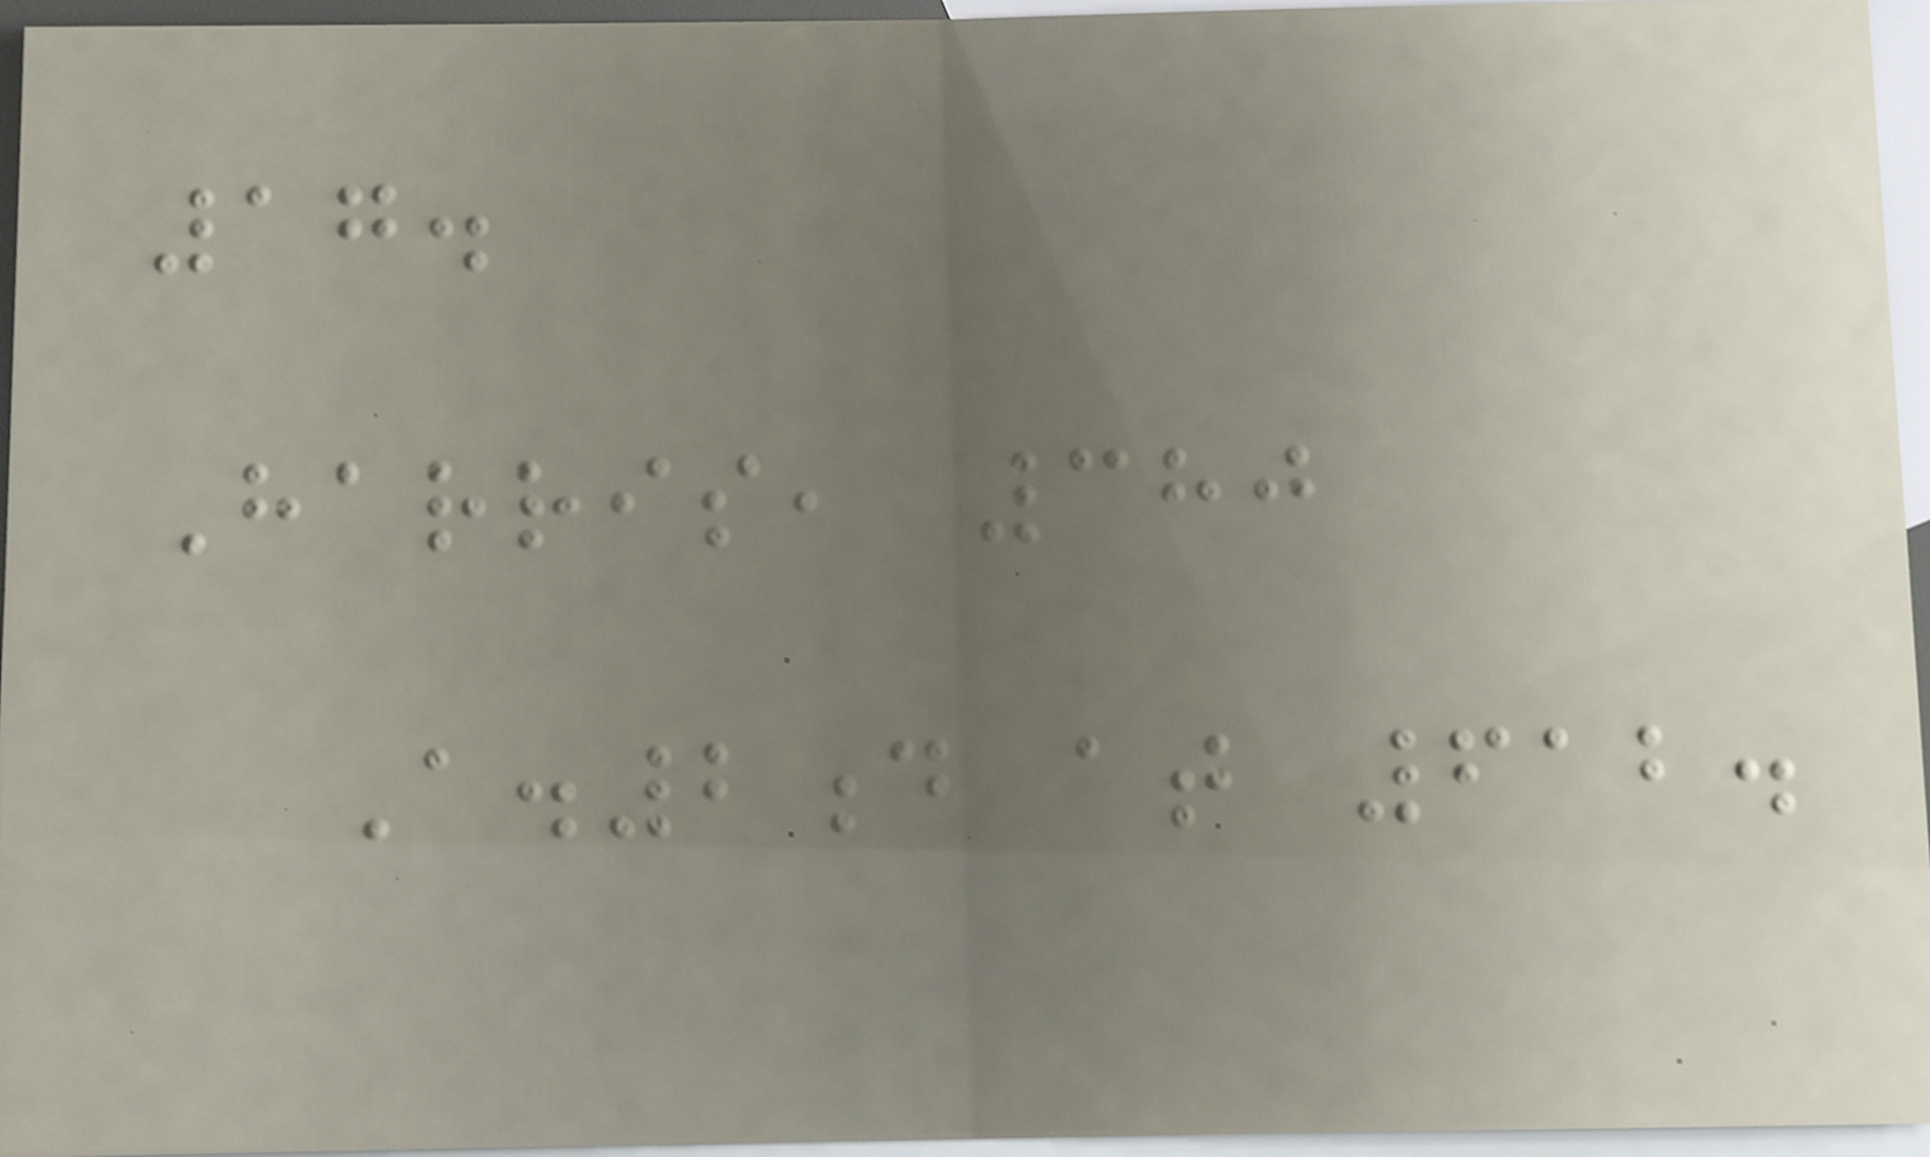17.
Harris, 380
A.2d at 612.
